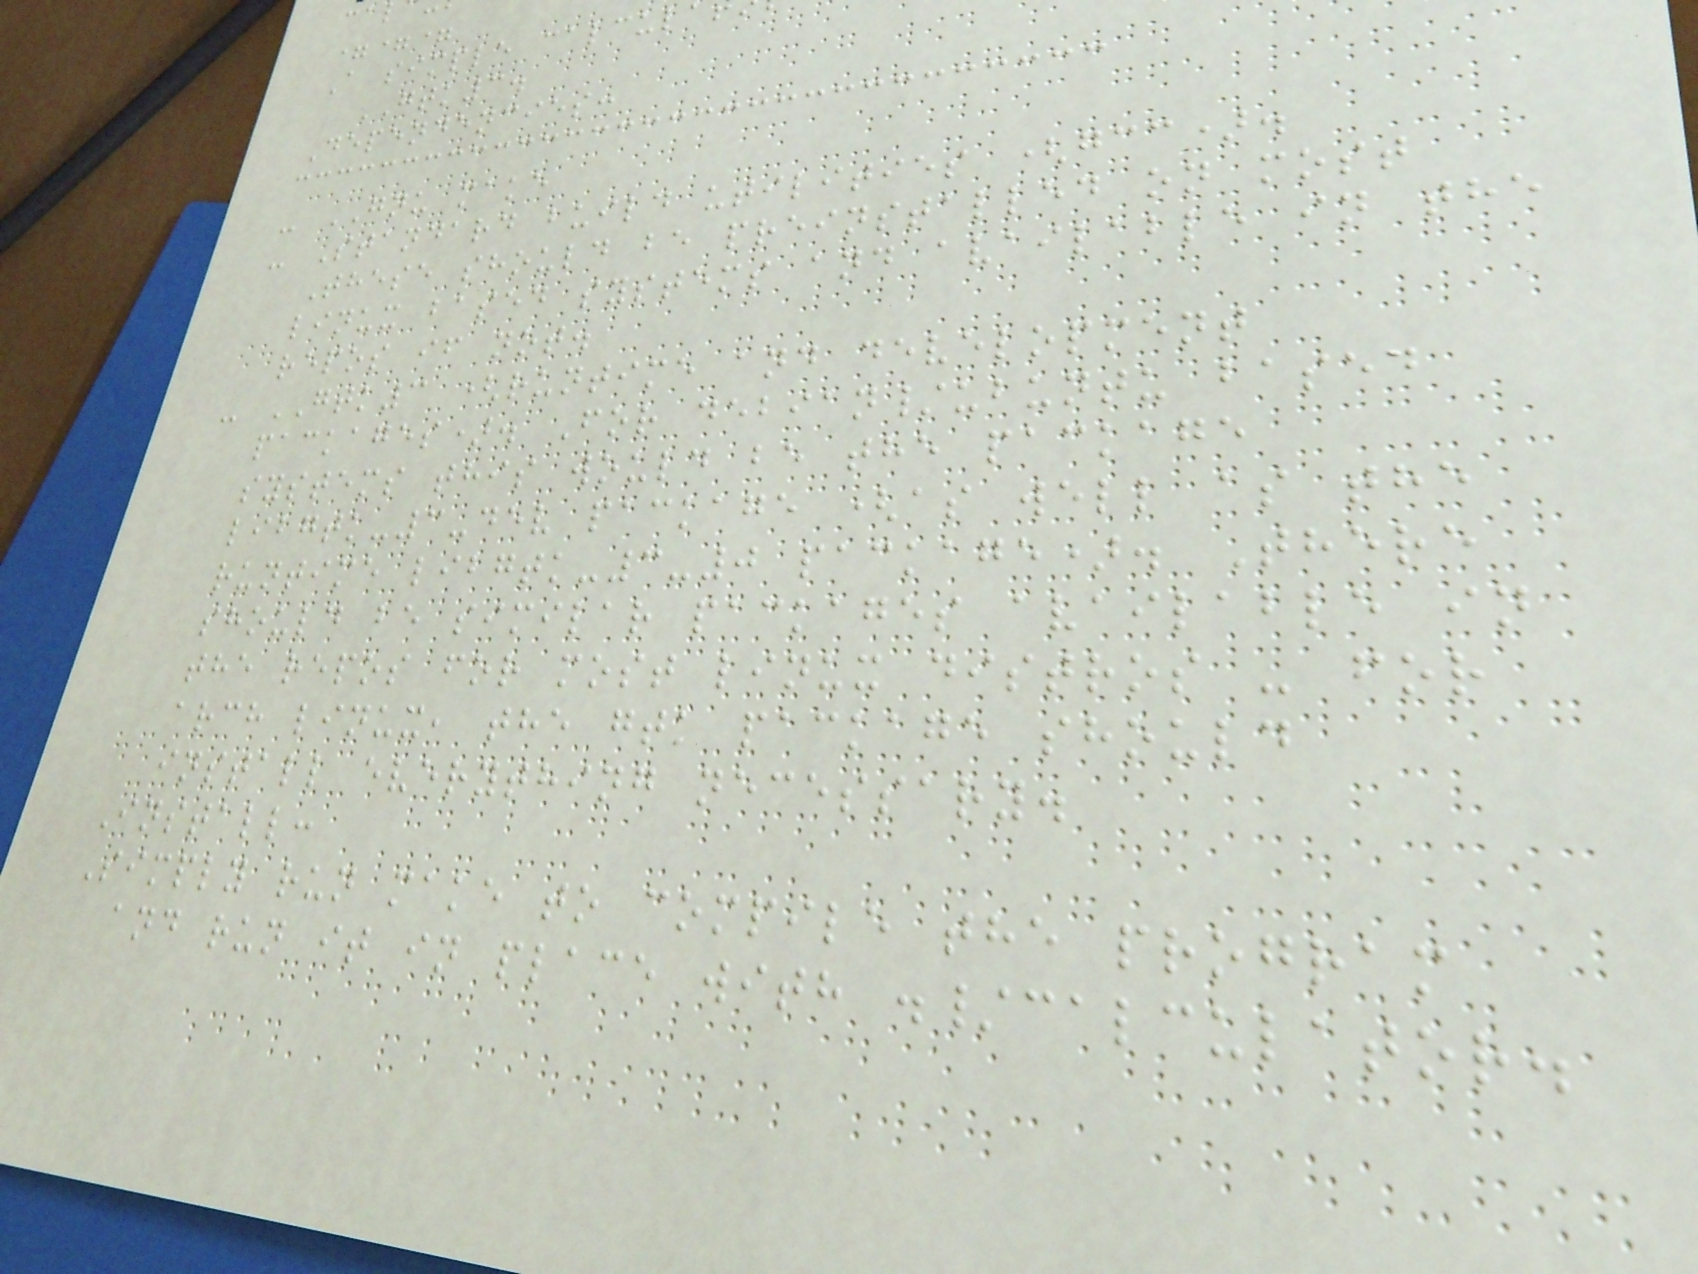===
A simple calcul
GTK3.
Dependencies:
- GNU make
- Standard build utilities (gcc).
These should be preinstalled on most
linux based systems and available in the
repos if not.
- GTK3 (runtime and development
packages). For debian/ubuntu based
systems this would be the package
libgtk-3-dev package (as well as the
runtime libgtk-3-0 package). There
should be similar packages available in
the repos for most linux distros - for
arch linux, the gtk package should
install everything necessary.
Install:
Simply run make to compile the program
and run it in place with ./calculator.
